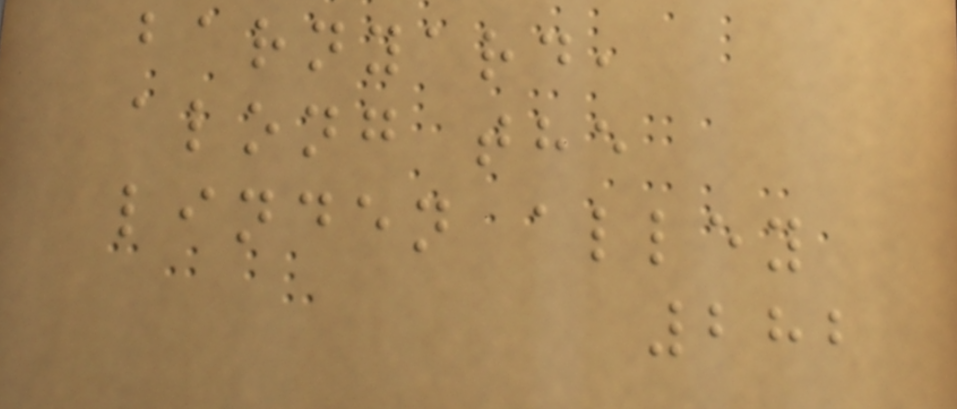barnyard,
along the
linden alley
282
